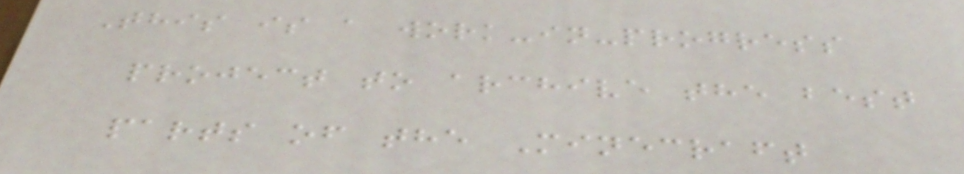This is a work-in-progress
project to archive the best
parts of the Minecraft
